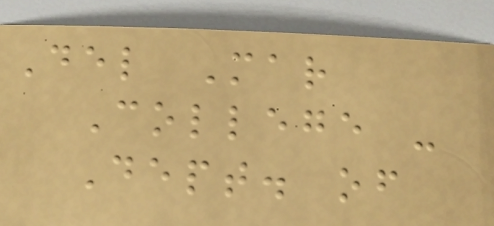Del Mar
College -
Dept. of
